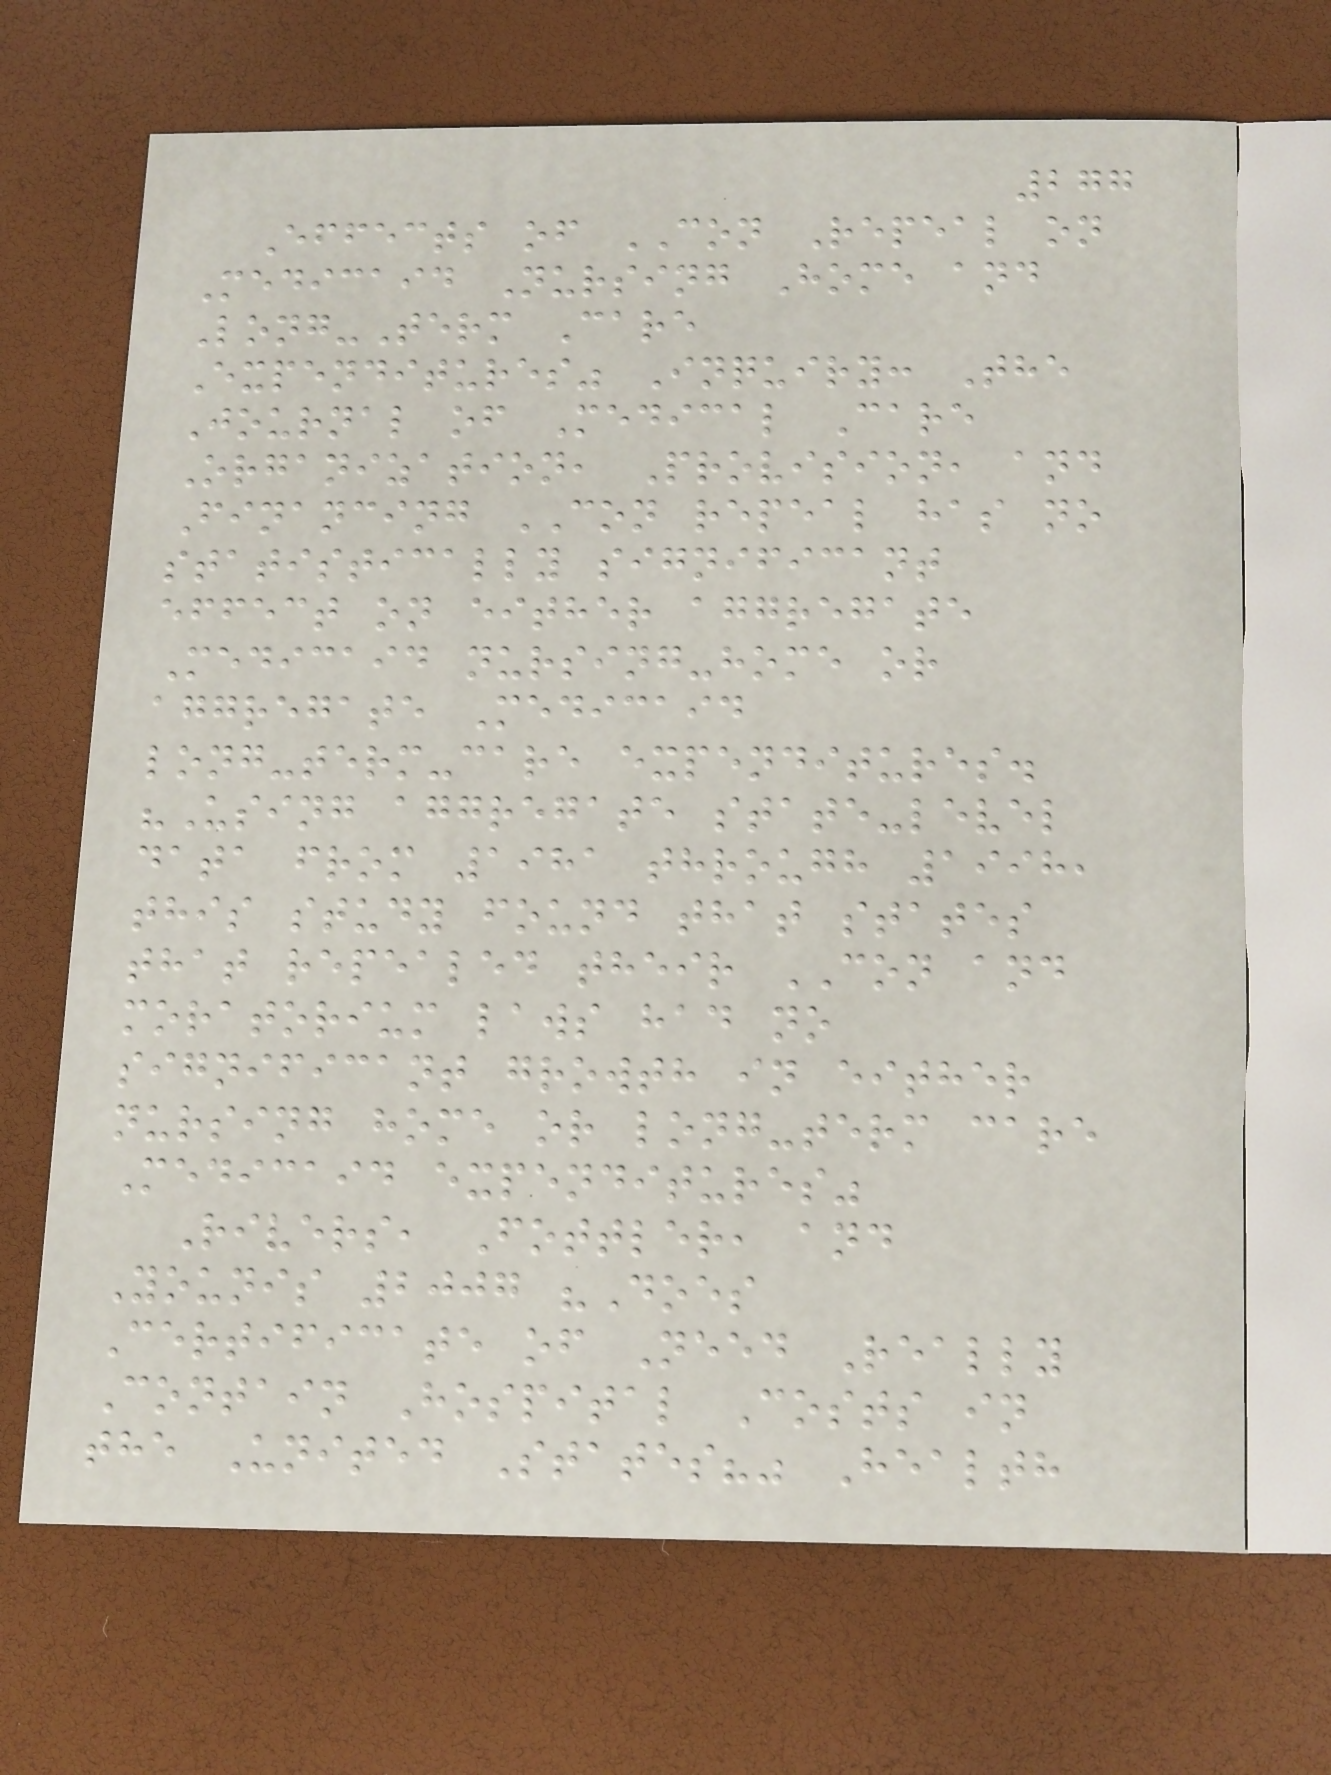277
Effects of CON Repeal on
Medicaid Nursing Home and
Long-Term Care
Expenditures" Inquiry: The
Journal of Medical Care
Organization, Provision, and
Financing CON repeal has no
statistically significant
effect on either aggregate
Medicaid nursing-home or
aggregate Medicaid
long-term-care expenditures.
"Using aggregate state-level
data from 1981 through 1998,
this study found that states
that repealed their CON and
moratorium laws had no
significant growth in either
nursing home or long-term care
Medicaid expenditures"
Rivers, Fottler, and
Younis 2007 "Does
Certificate of Need Really
Contain Hospital Costs in
the United States?" Health
